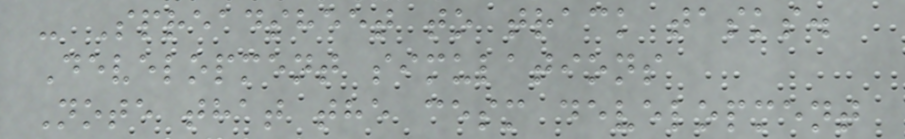- Spreadsheet to track tasks.
Development simulations
Note that the cesm development
